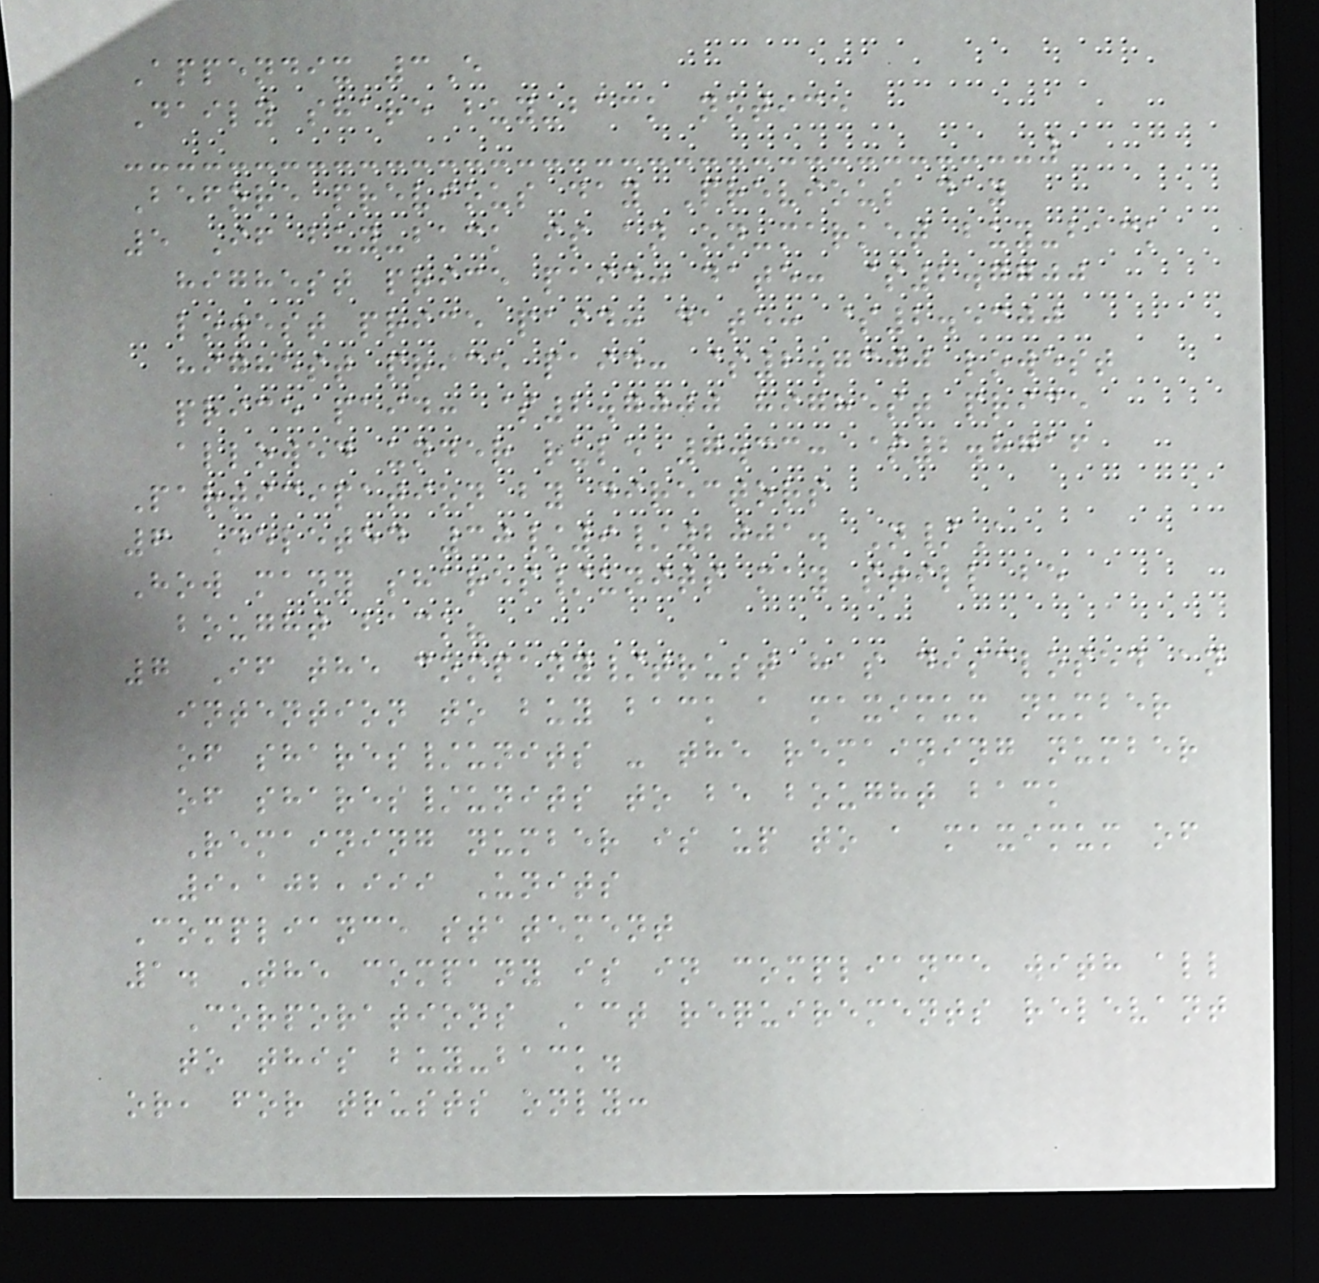Appendix 3E
Daily share buy-back notice
Before previous day Previous day
5 If buy-back is an on-market buy-back
highest price paid: date: $2.7700
lowest price paid: date: $2.5300
highest price paid: $2.7300 lowest
price paid: $2.7000 highest price
allowed under rule 7.33: $2.8716
Participation by directors
6 Deleted 30/9/2001. N/A
How many shares/units may still be
bought back?
7 If the company/trust has disclosed an
intention to buy back a maximum number
of shares/units - the remaining number
of shares/units to be bought back
Remaining number is up to a maximum of
9,102,999 Units
Compliance statement
1. The company is in compliance with all
Corporations Act requirements relevant
to this buy-back.
or, for trusts only:
